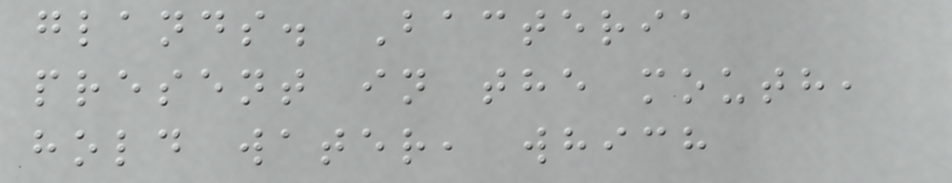glands. Bacteria
present in the mouth,
hold water, which
